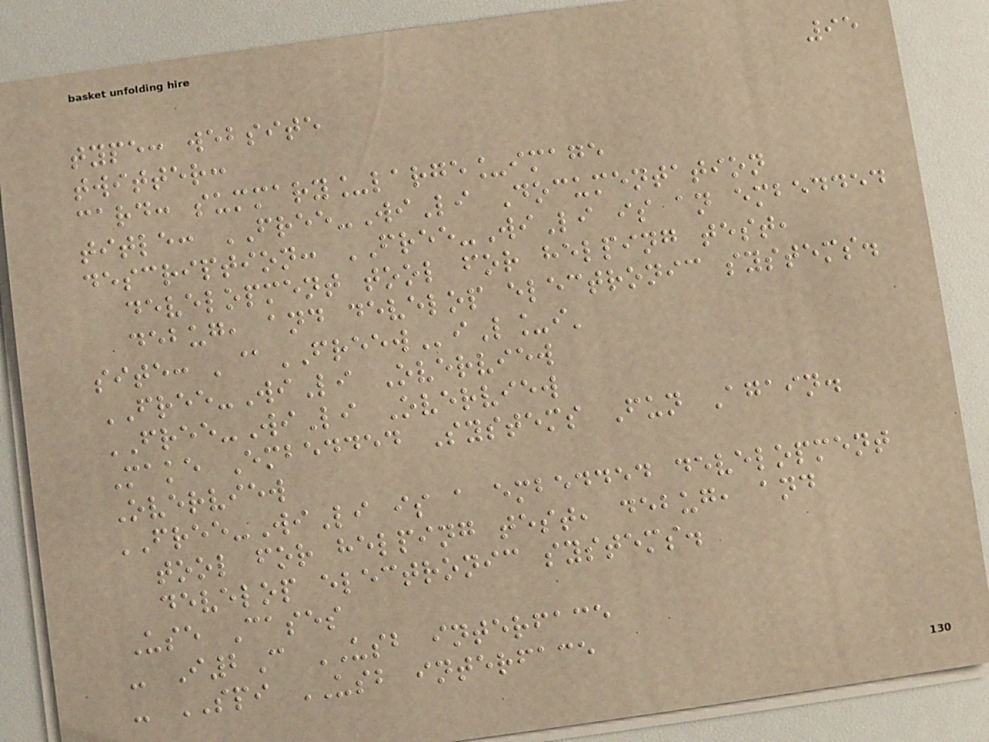95
type: website
twitter:
card: summary_large_image
title: FREE-WiLi Documentation
description: FREE-WiLi is an embedded
development tool for helping test,
debug, and develop electronic systems.
site: '@FREEWiL_i'
FREE-WiLi Overview
FREE-WiLi Overview
Make Embedded Systems Fun Again.
Overview
FREE-WiLi is a embedded development
tool for helping test, debug, and
develop electronic systems.
Use Cases
- I2C USB interface
- SPI USB interface
